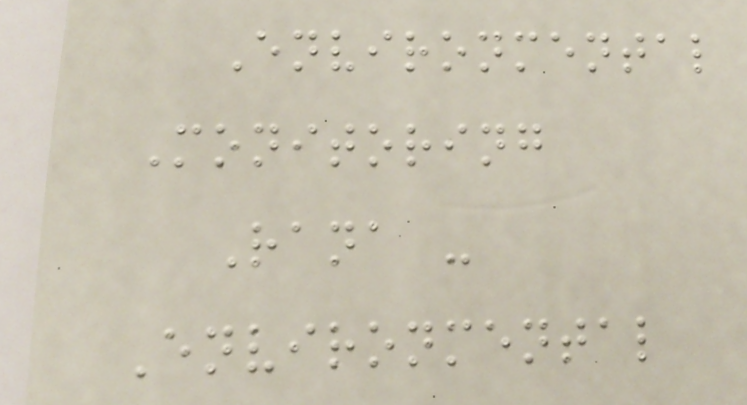Environmental
Monitoring
Rana -
Environmental
